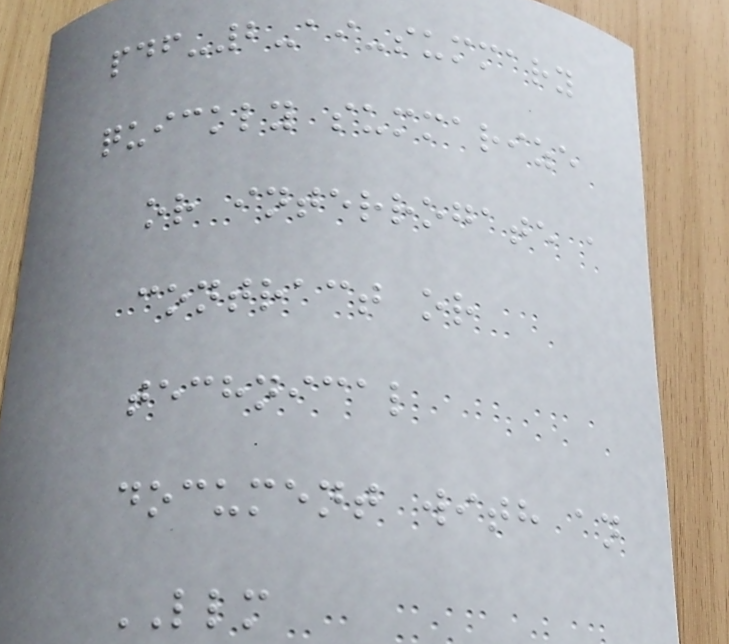pdf-2-ai-summary
quickly summarize
or interrogate a
contract or
technical
document with an
LLM
